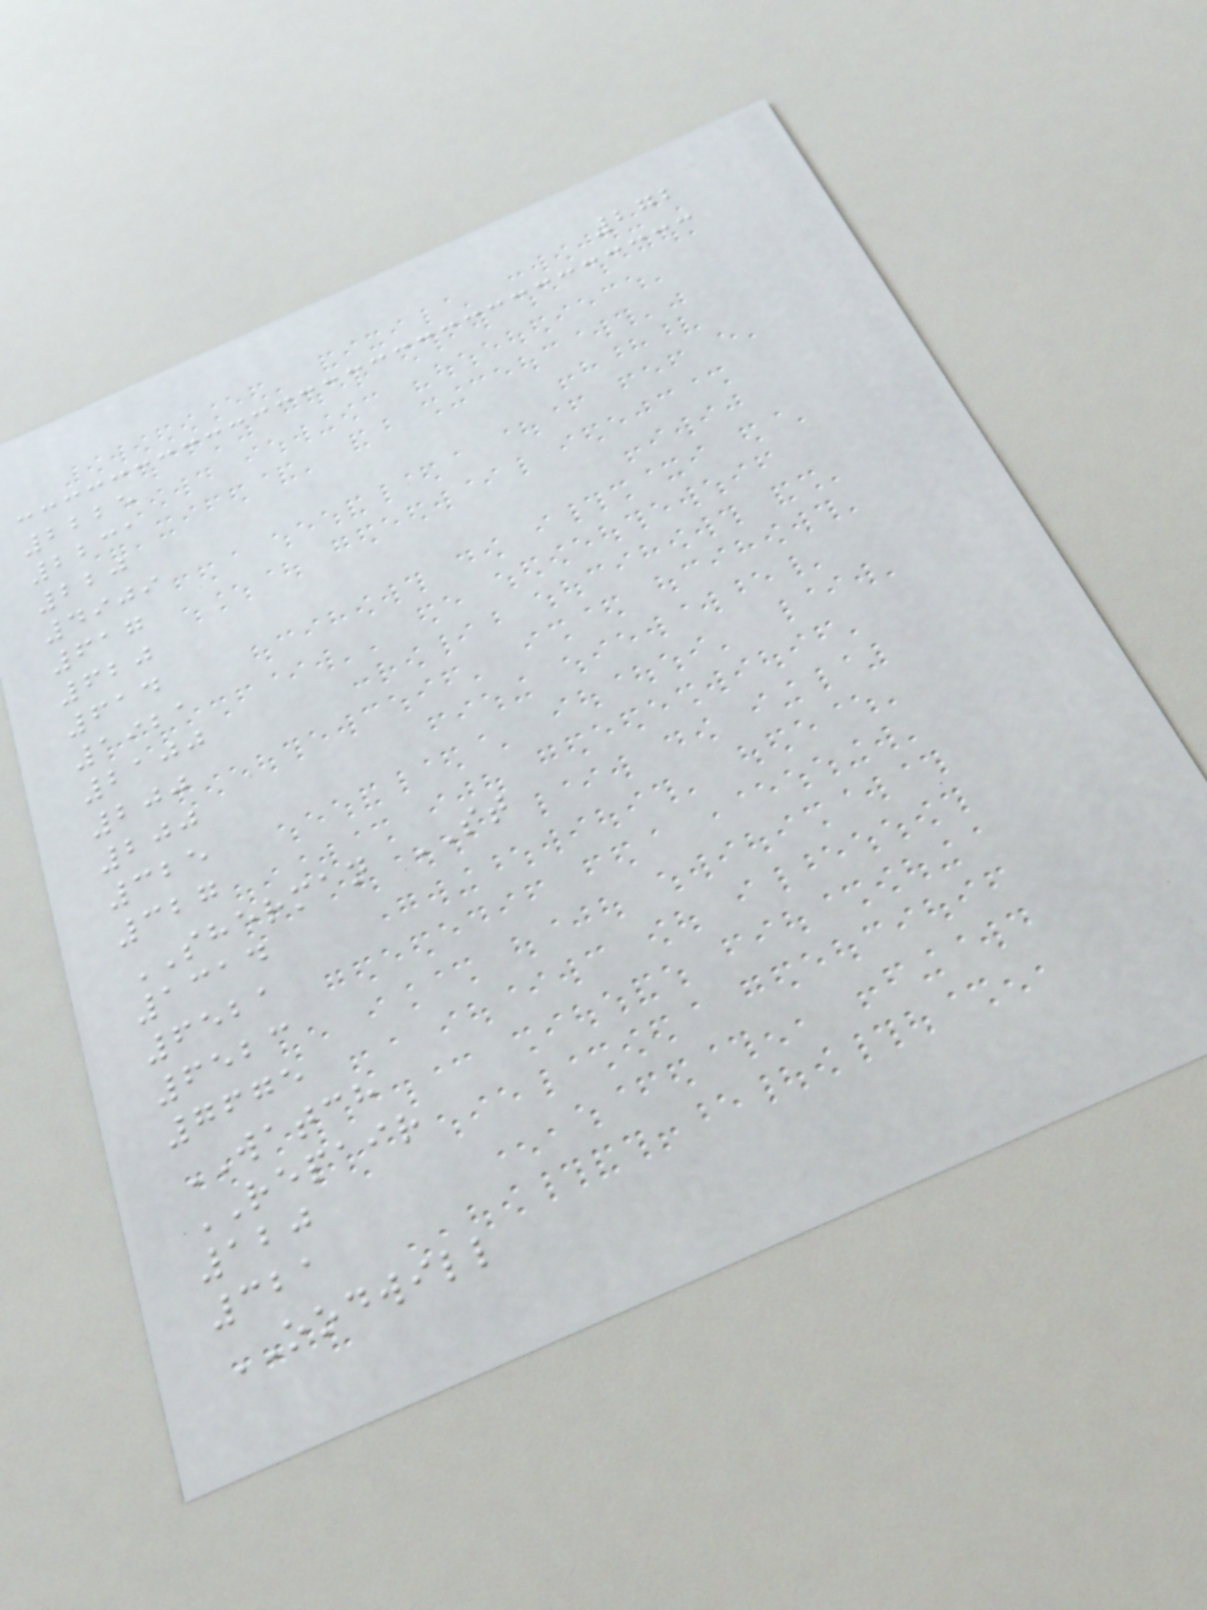272
2225
2231
220
4909
617
620
614
1921
2100
200
200
325
327
SHERMAN ST
1314
6521
6523
7675
WATCH
REPAIR
120
321
OODWILL
